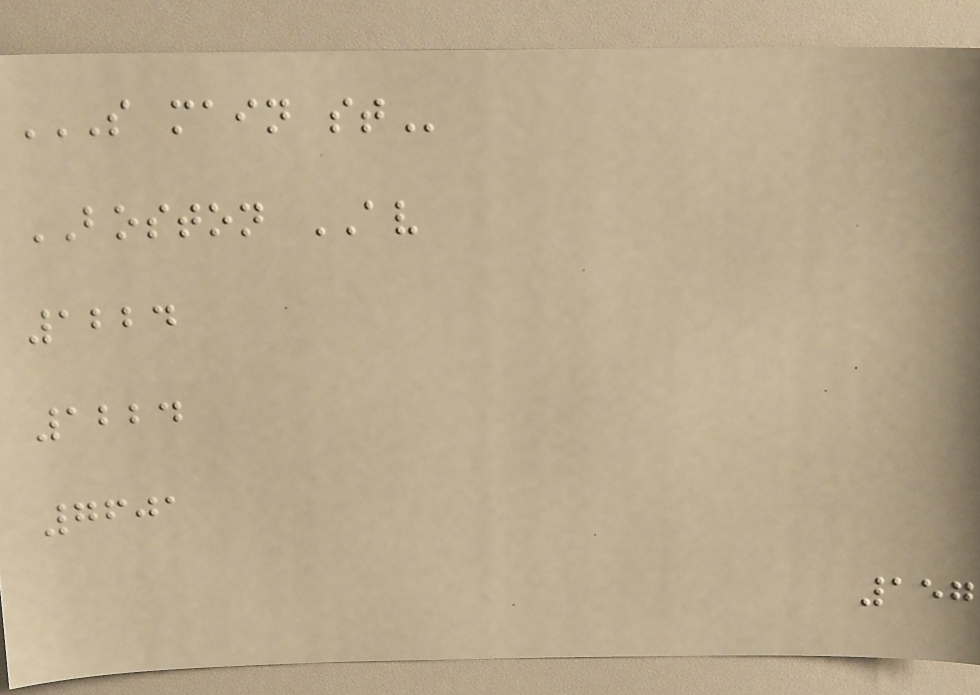S MAIN ST
BOSTON AV
1224
1224
7601
157
